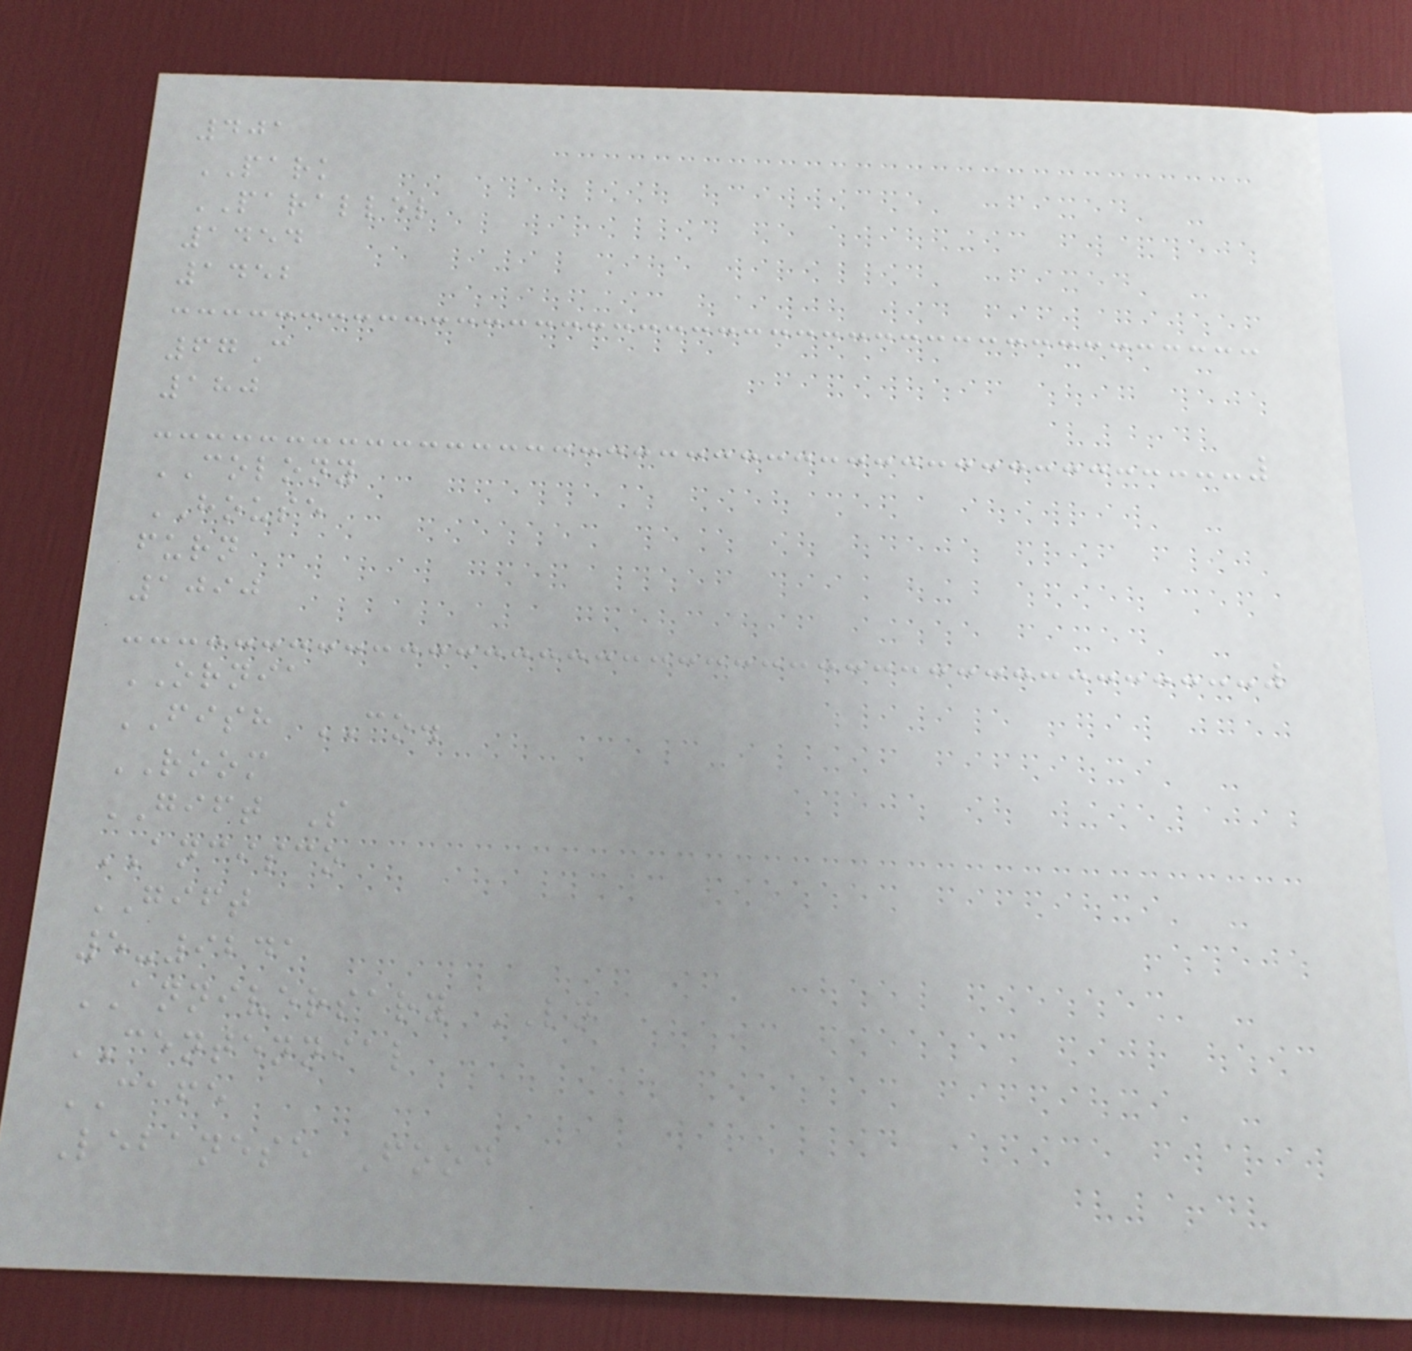401
PARK
PARALLEL
1454
1452
67C
180
COLONY
HOUSE
furn
1090
ORNIA
FISH CO.
ROOM
GIFT S
ANCISCO
GIFT
5-9241
ANNIVERSARY LN
CENTENNIAL
CAFE
Lebanese Food
